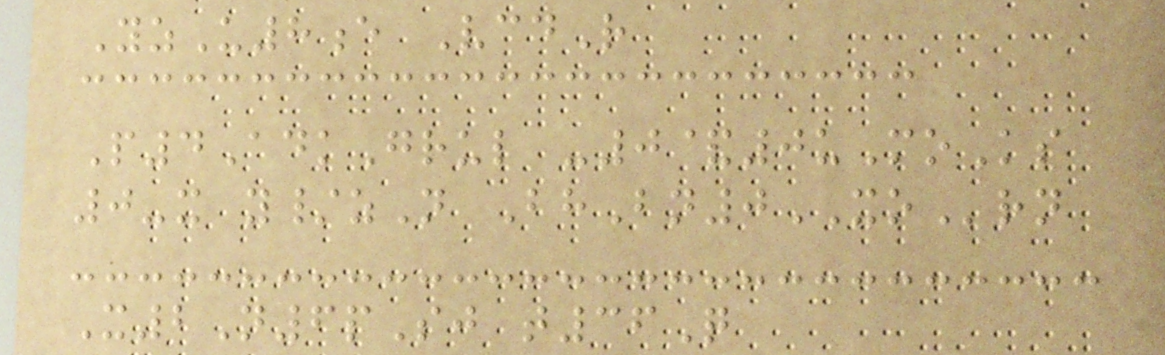YzU8e VcdR
P4AdkGrul -0&0uMoKs
0-x y/zN BhBn0XOrn
X2N6pSj t36Q
